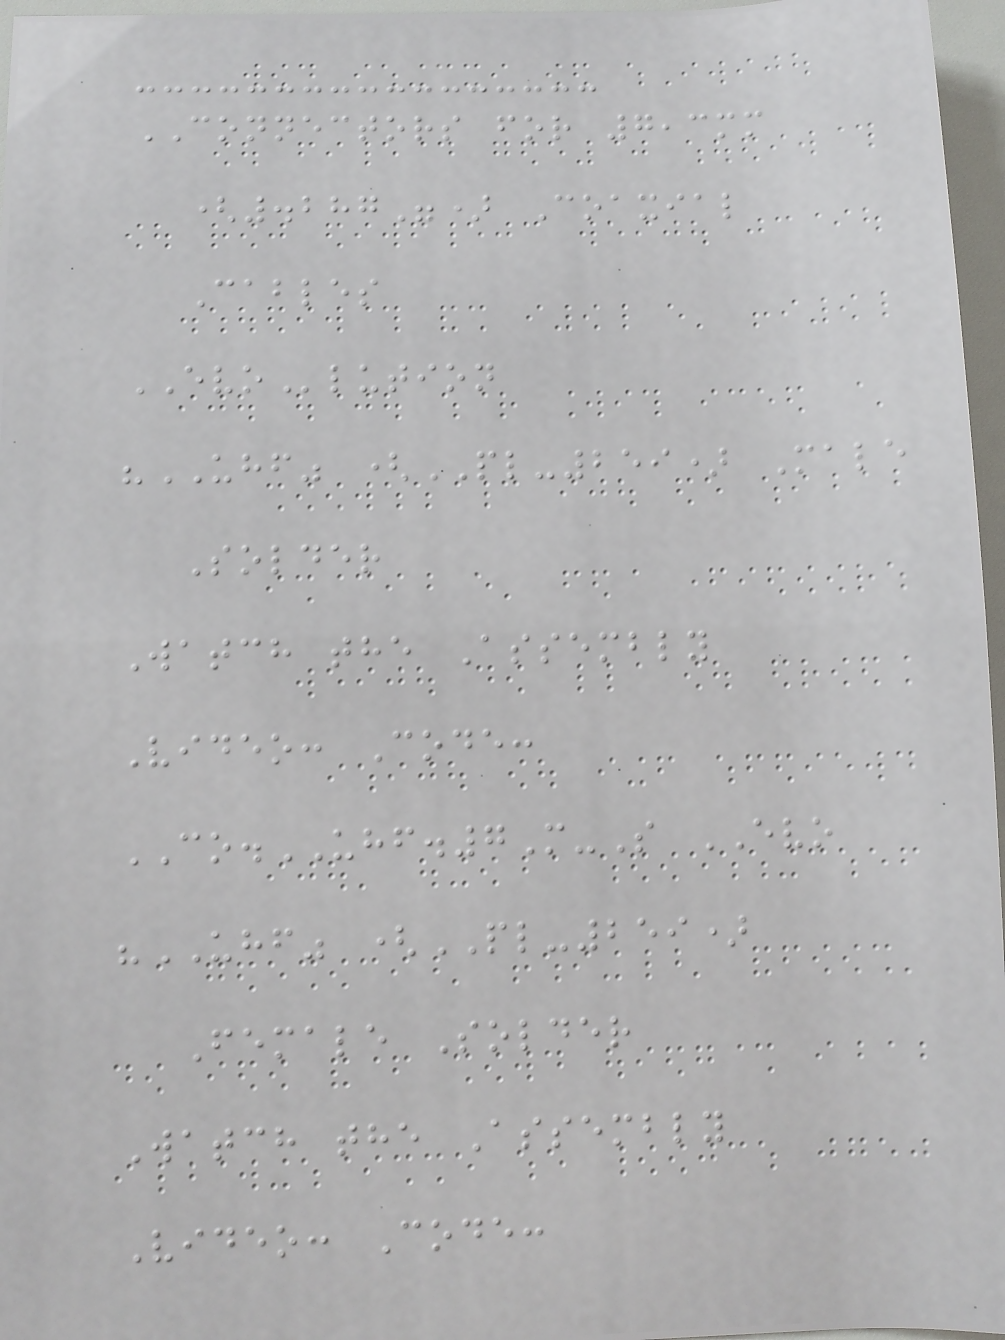CONNECTORS for 7,3mm
(.287") Coaxial
Cables
EVOlution
"UHF" (PL-259) Male
Solder
Watch the Assembly
Video: Code:
CO.UHF.7M-S EVO
"UHF" (PL-259)
Female Solder
Watch the Assembly
Video: Code:
